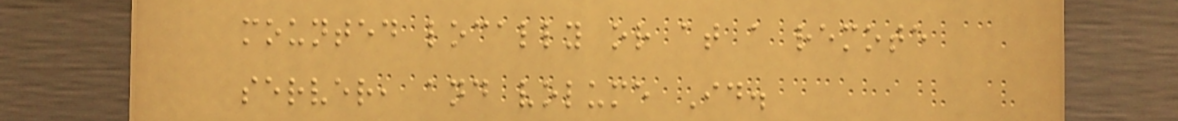mounted locally or at a remote
server, and volume Id.
